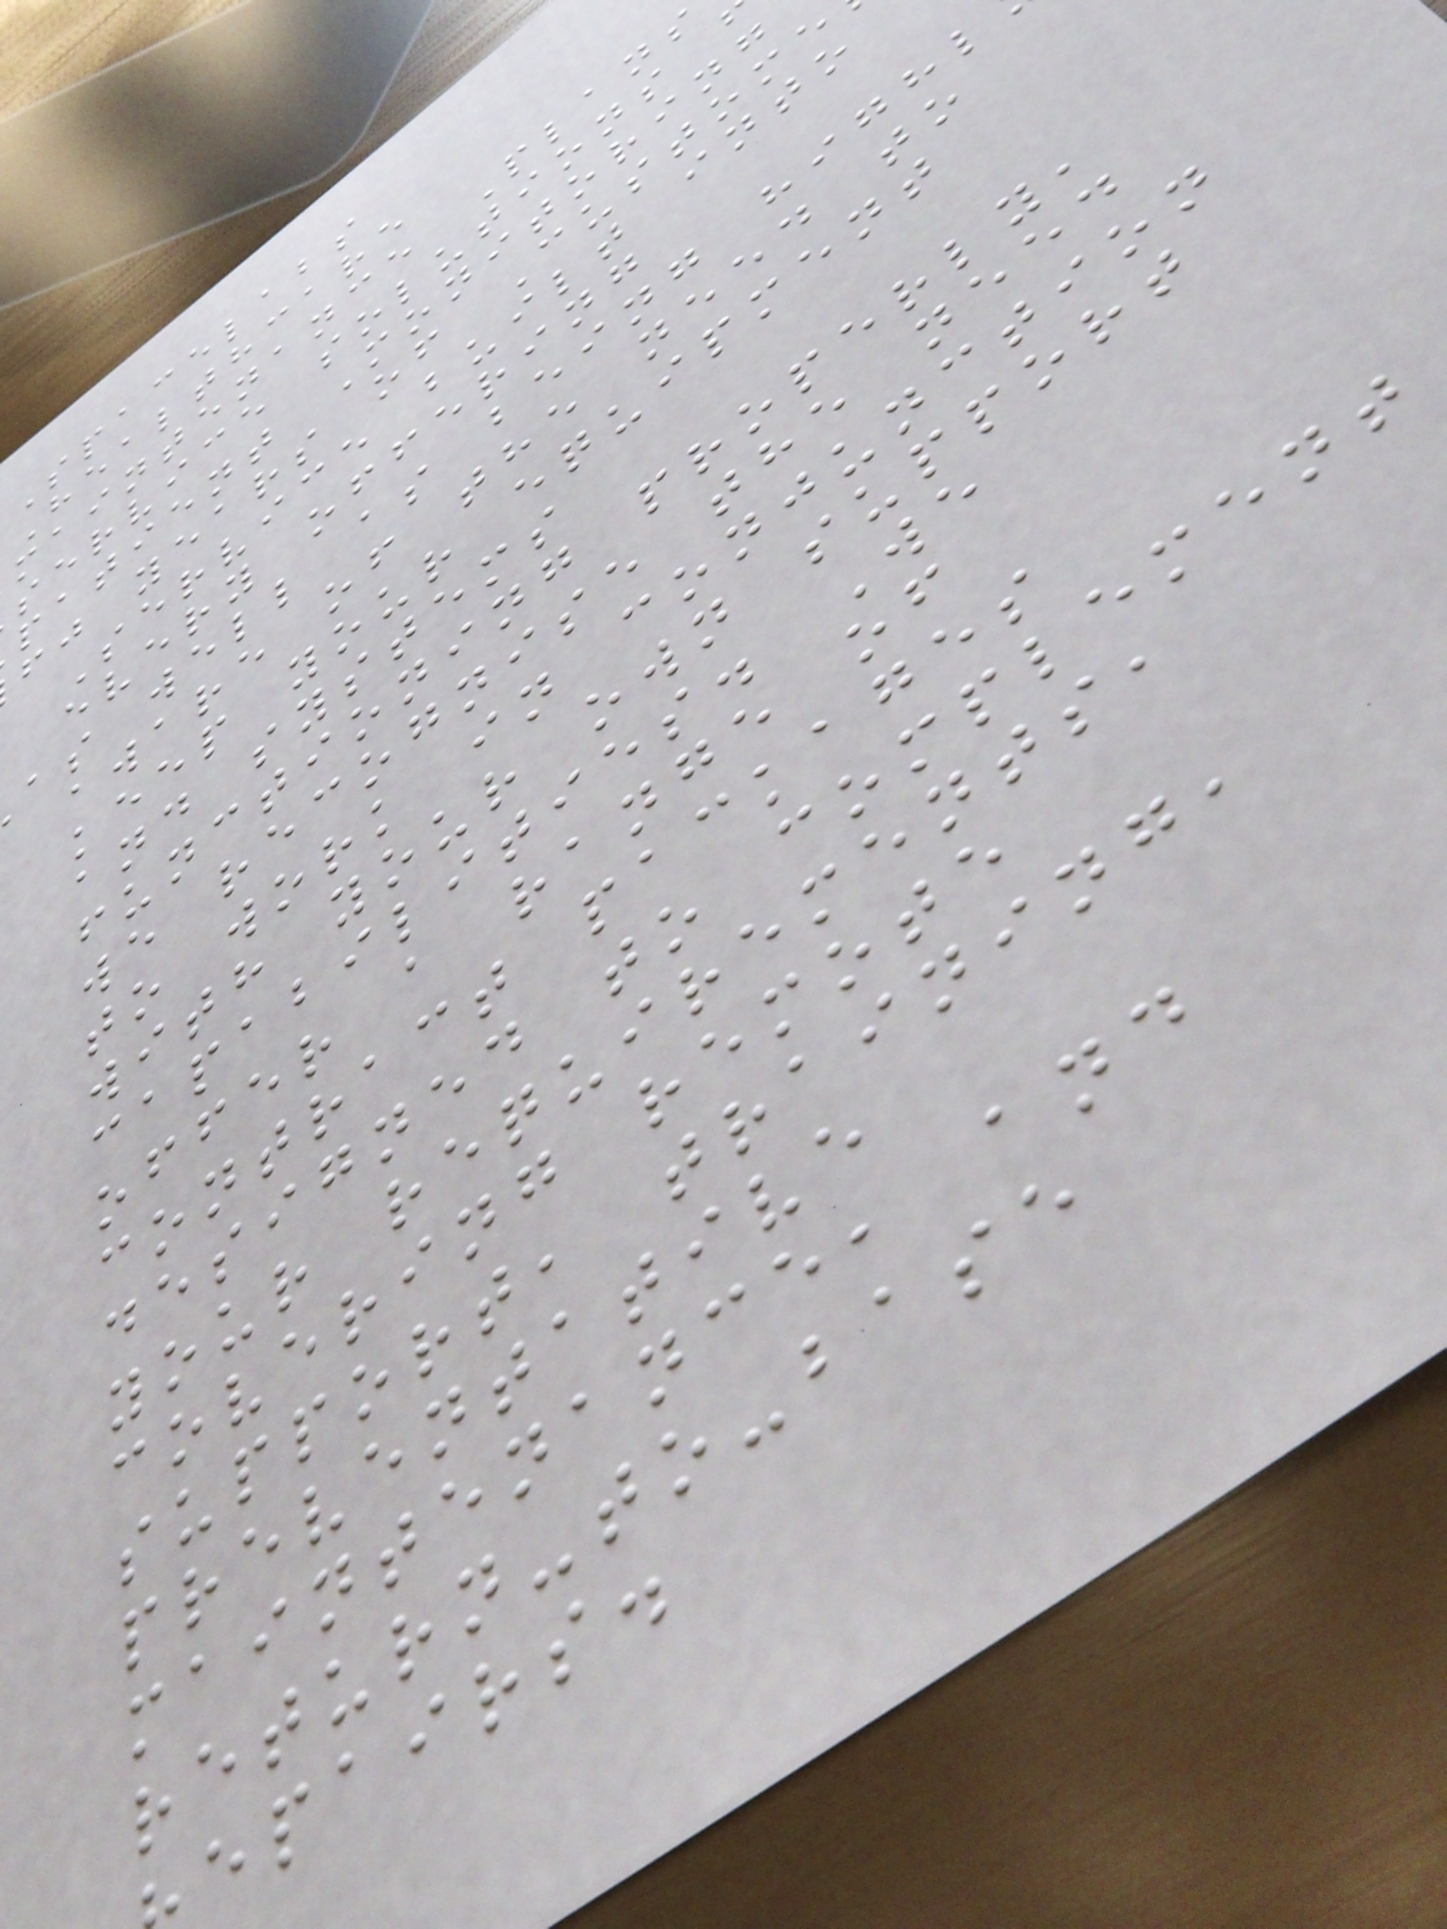spacelabs
healthcare
maintenance Plans
service solutions
patient Monitoring
fj years of Custome
Service built into
every offering
as well as being highl
aware of the need to
keep your equipment
and systems
functioning properly,
we recognise the need
to work in conjunction
with your own support
capabilities. We
offer a range of
contract packages
designed to complement
your requirements,
covering remote
support, training,
preventative
maintenance, and
return-to-base
epairs.
